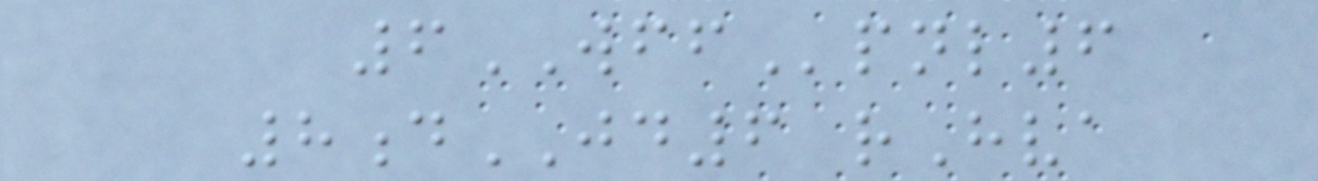6WFFpnl6
8dJD6 rHva
